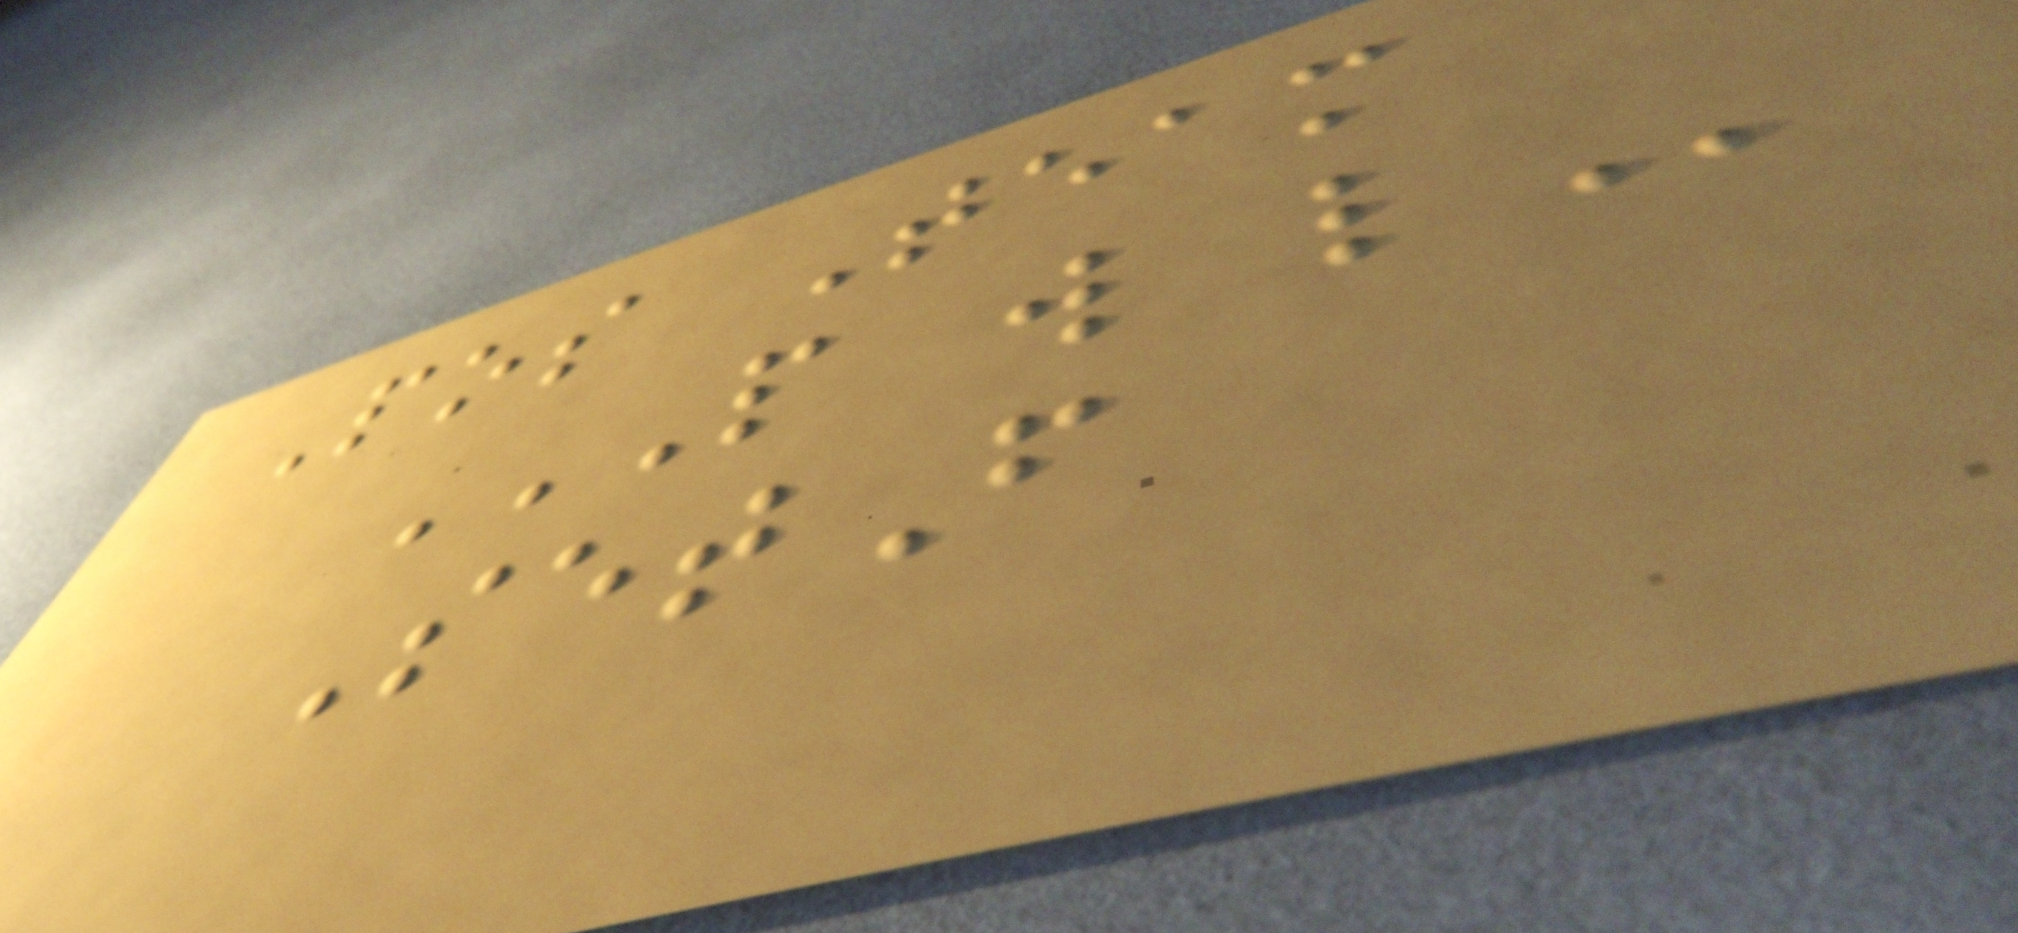Pos Team
P W L
SetF
